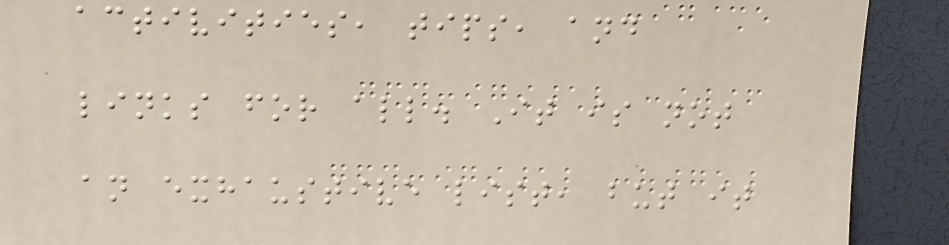activities, tips, and
links for all. It is not
an exhaustive list, but it
